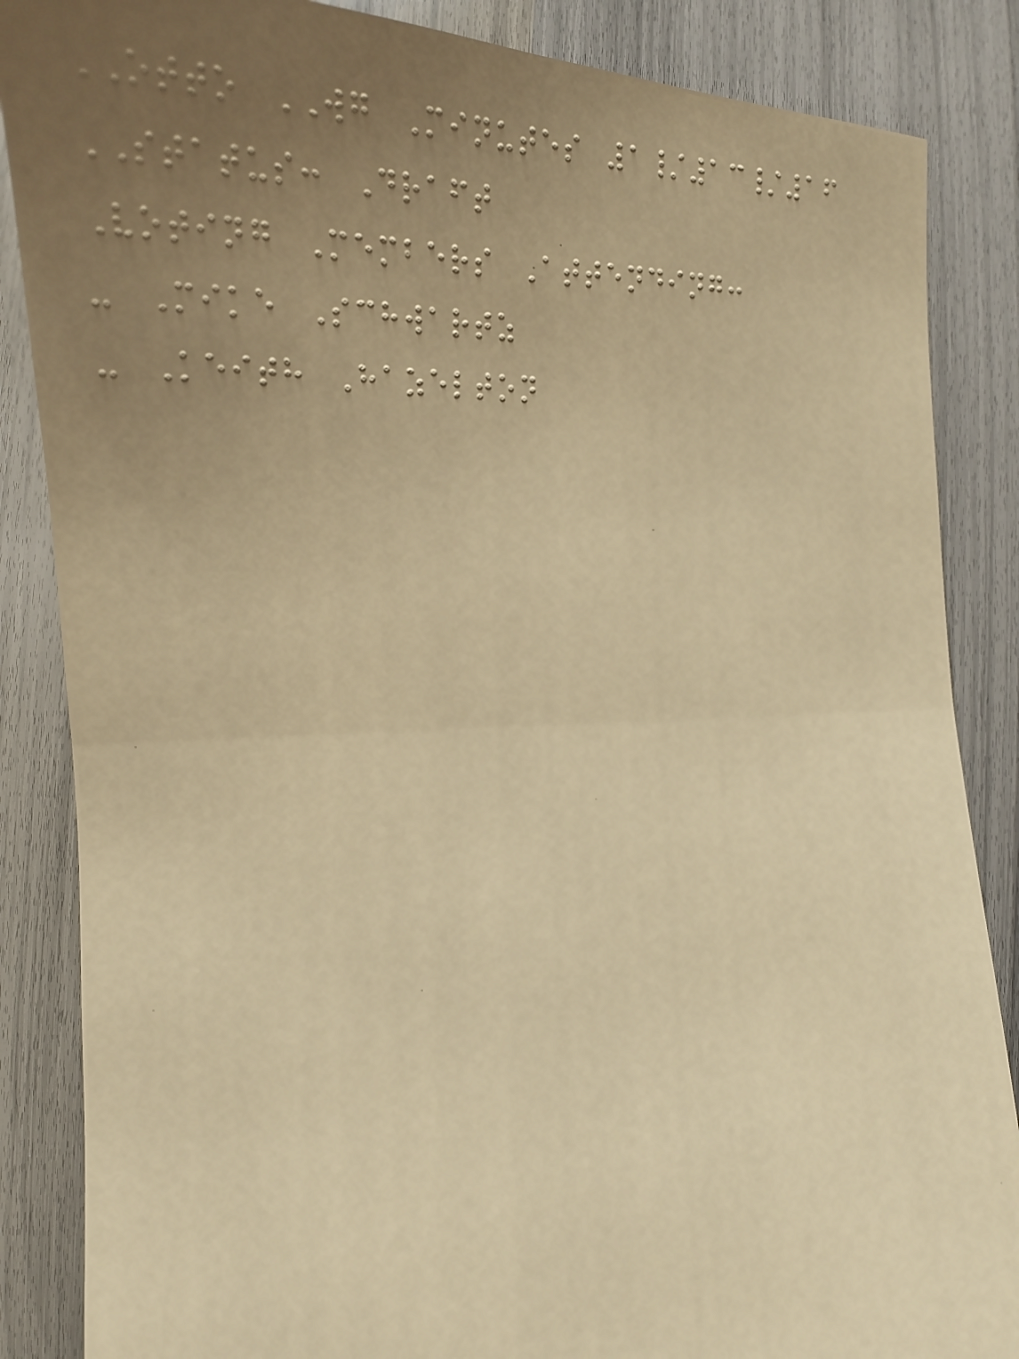OTTO WG Minutes 1/13/16
STATUS: Draft
Voting Members Attending:
- Mike Schwartz
- Keith Hazelton
